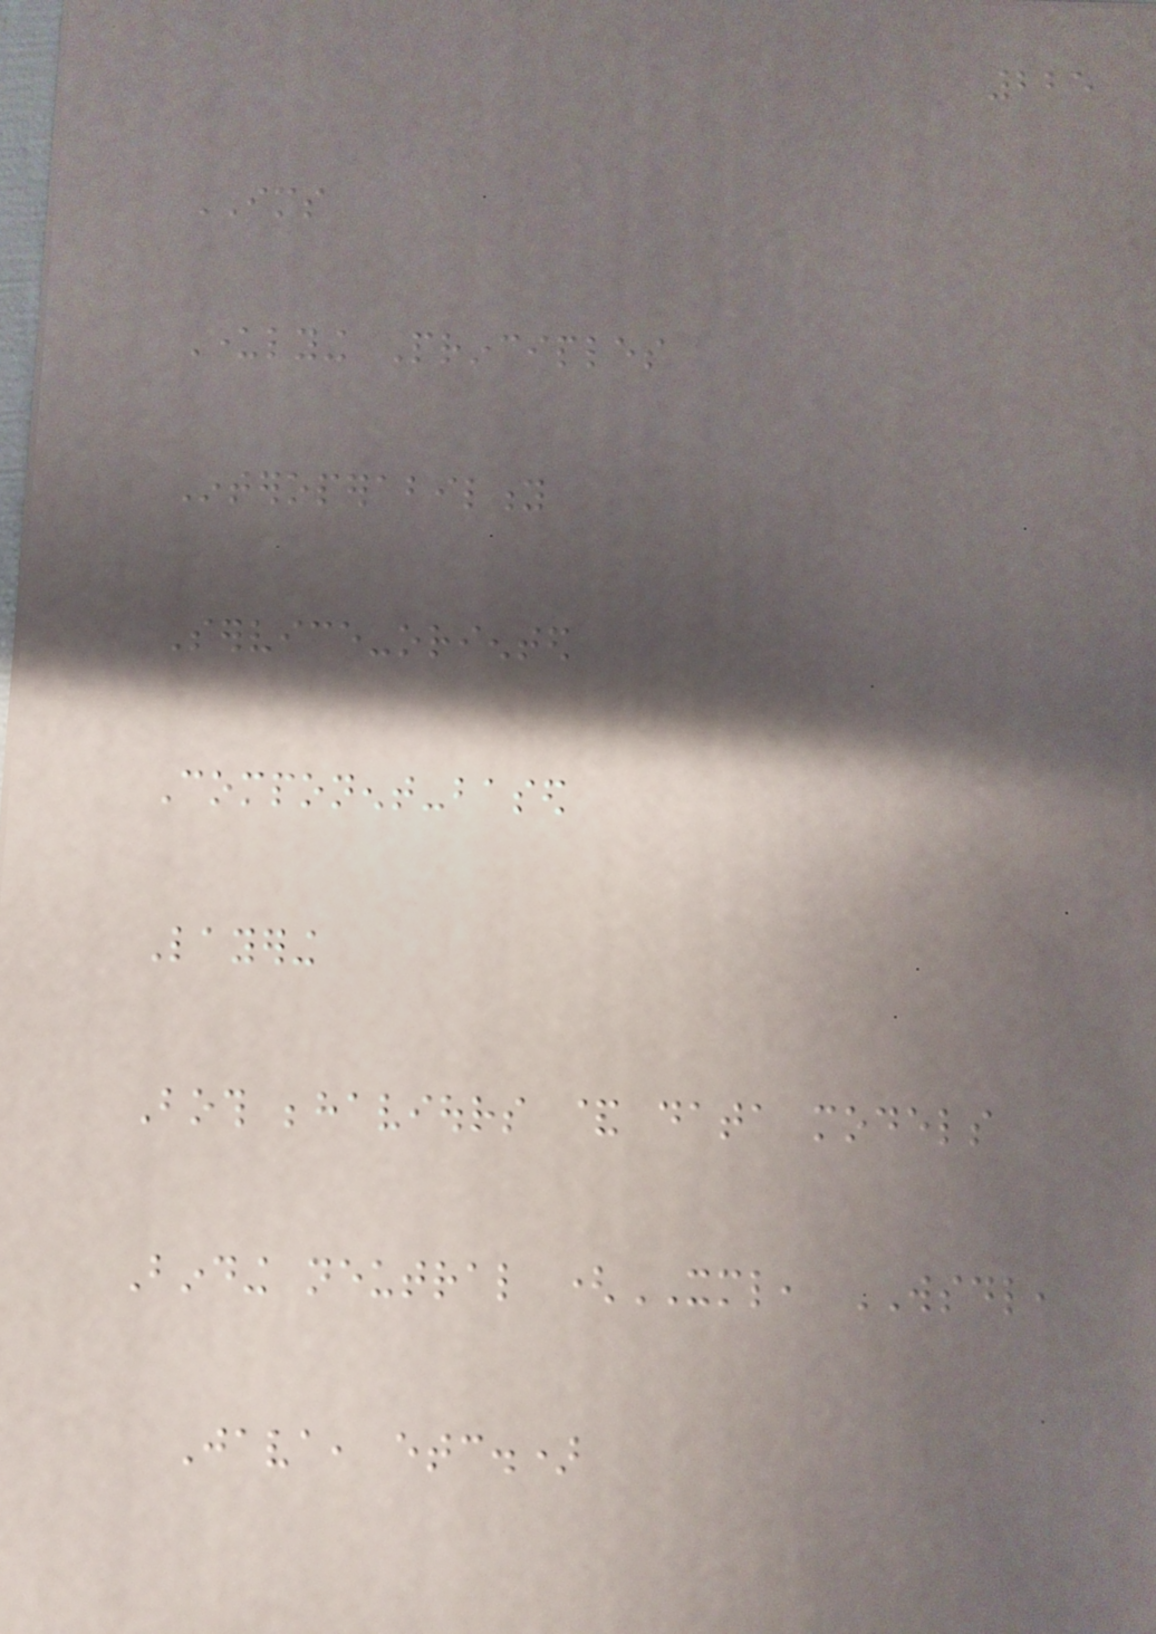225
IMS
Underlying Principles
Interoperability
Service-oriented
Component-based
Layering
Both behaviours & data models
Binding neutral (XML, WSDL,
Java, etc.)
